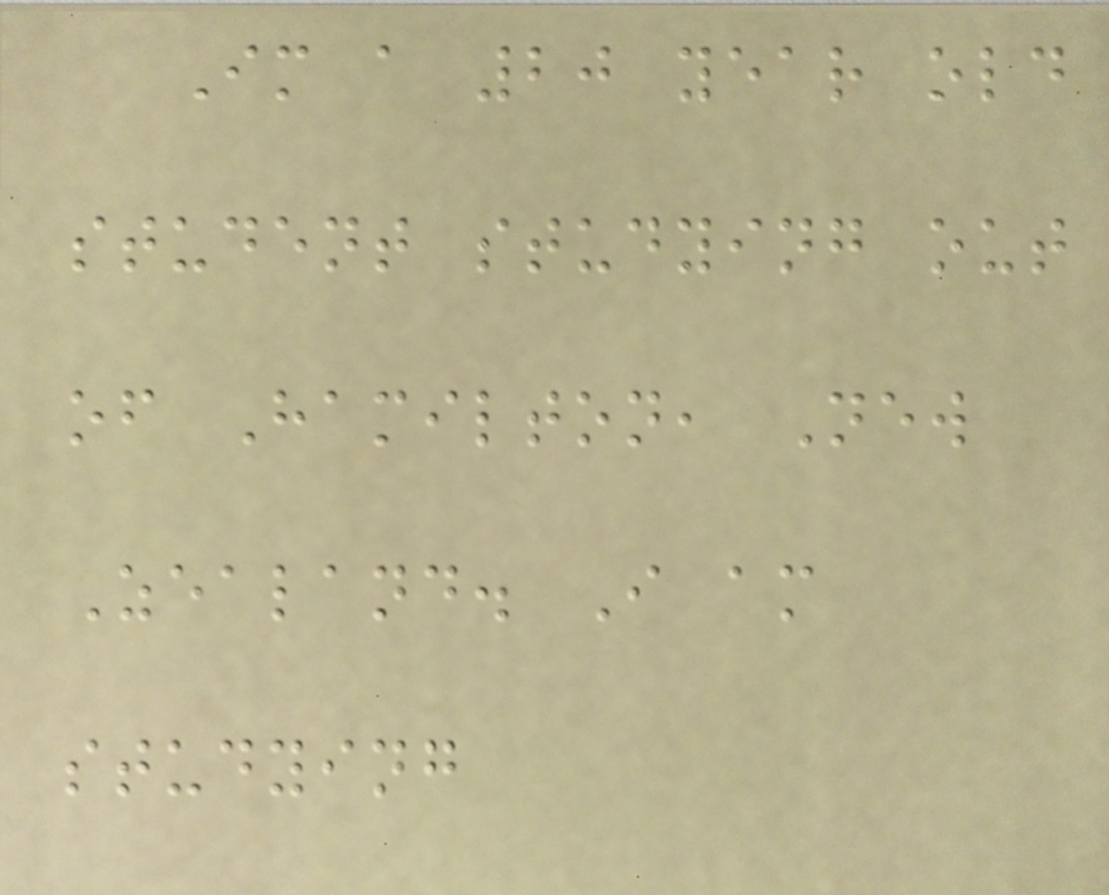Im a 20 year old
student studying out
of Hamilton, New
Zealand. I am
studying
